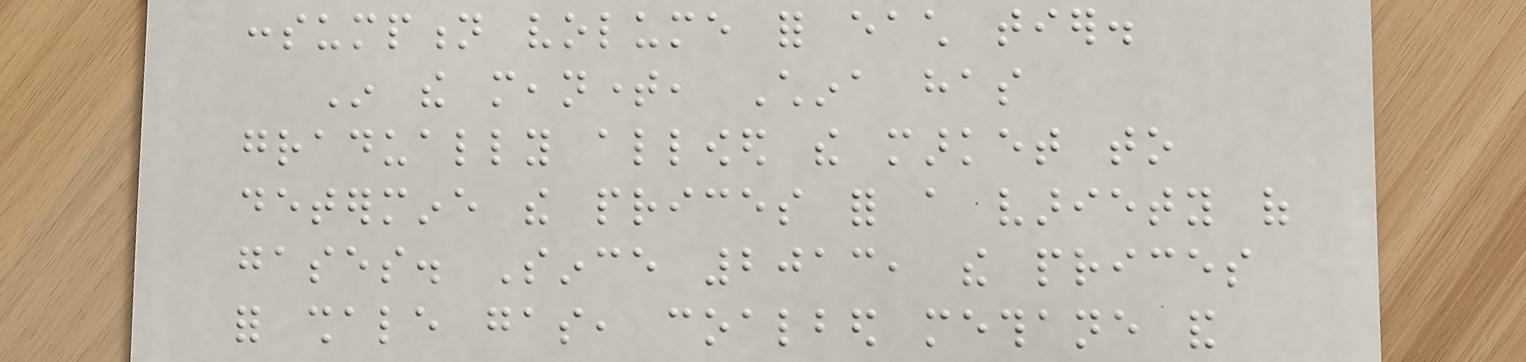consumption volume for each tier.
In the meantime, China has
gradually allowed the market to
determine the prices for a variety of
gases. Since 2013, the prices
for shale gas, coalbed methane and
